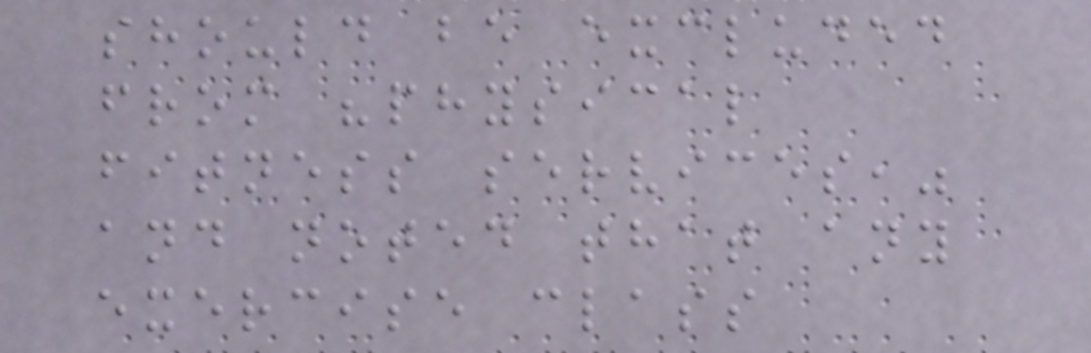should be excluded
from "physical
fitness services,"
and noted that any
exercise class
